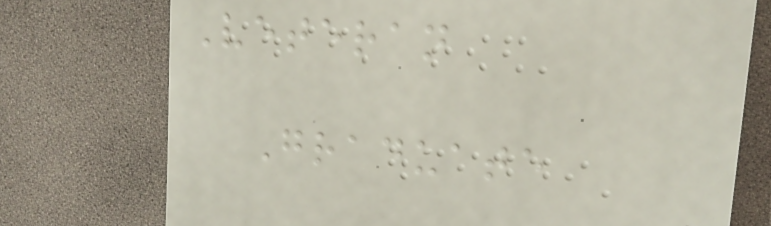Veteran
Graduate
